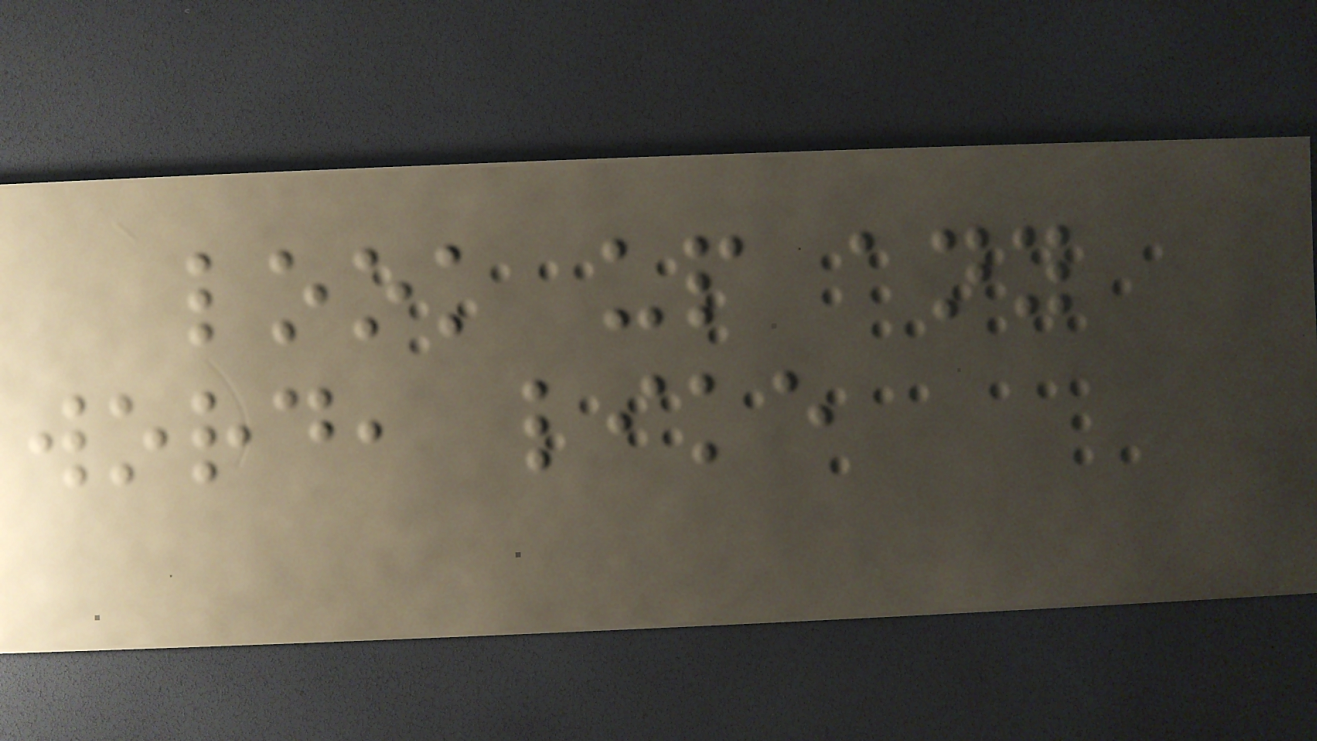look up any
word, like
